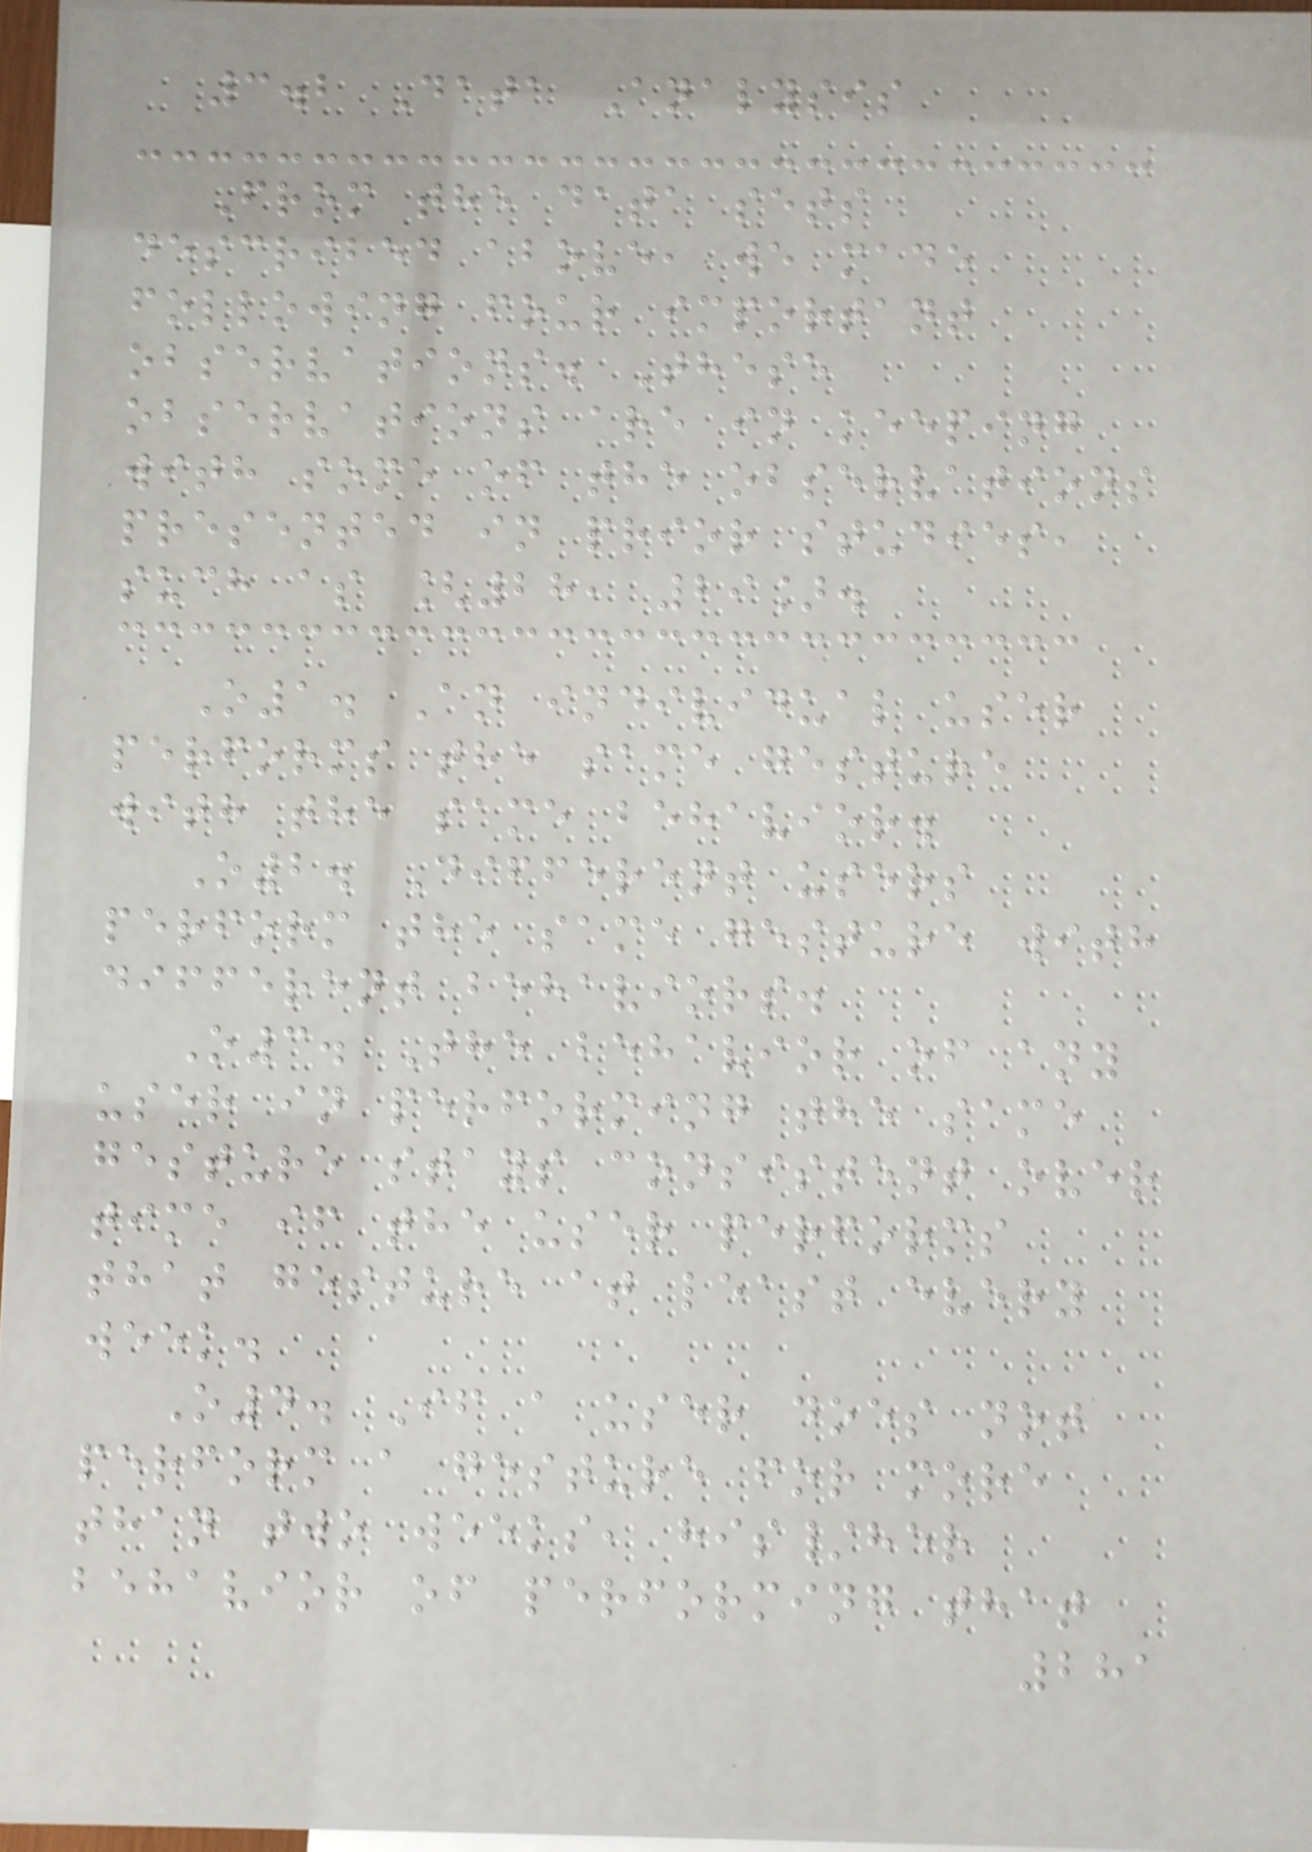3.2 Data Analysis
From the data sets
described above, we made
following four important
observations. These
observations are in keeping
with some of the observations
presented in prior studies,
such as [28, 29].
O1. An individual user
performs the same gesture
with the same behavior.
O2. Different users
perform the same gesture with
different behaviors.
O3. The behavior of any
user in performing the same
gesture stays consistent over
time if the user performs
that gesture at least every
week.
O4. If a user does not
perform a gesture for more
than two weeks, his/her
behavior of performing that
281
